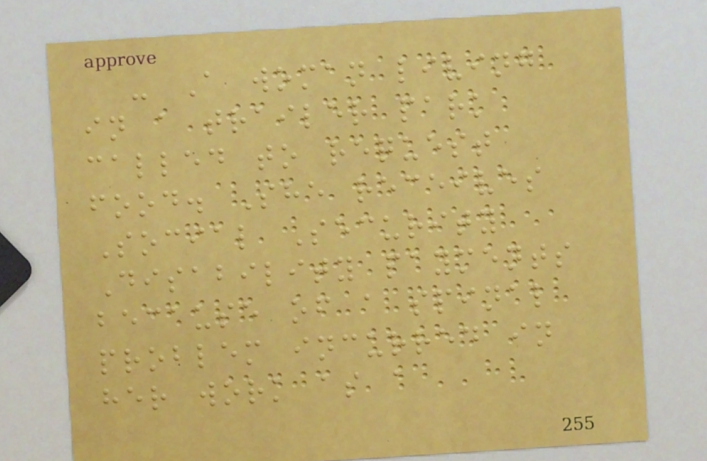- A woman living
in a trailer park
called to request
food. She receives
Social Security
Disability payments
because of a spinal
problem incurred in
her work as a
